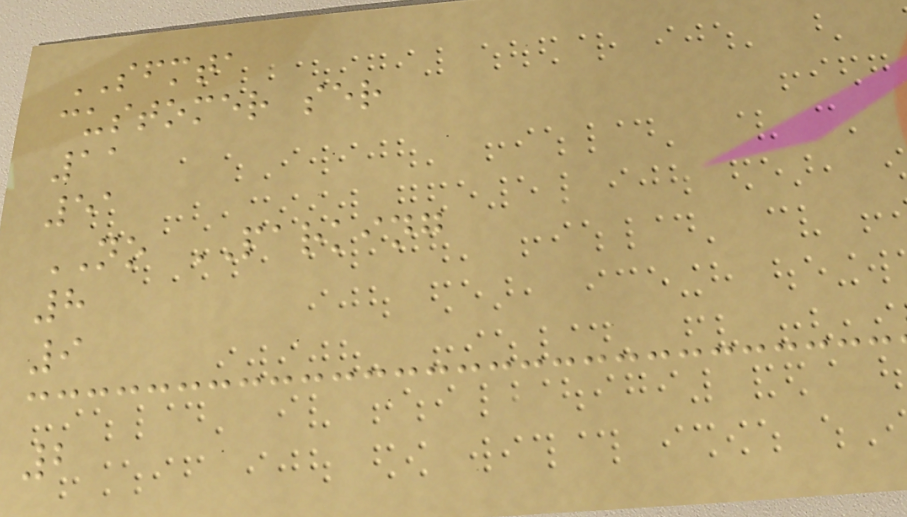SFMTA
customer ser
11
51
NO PARKING
8
9
2
